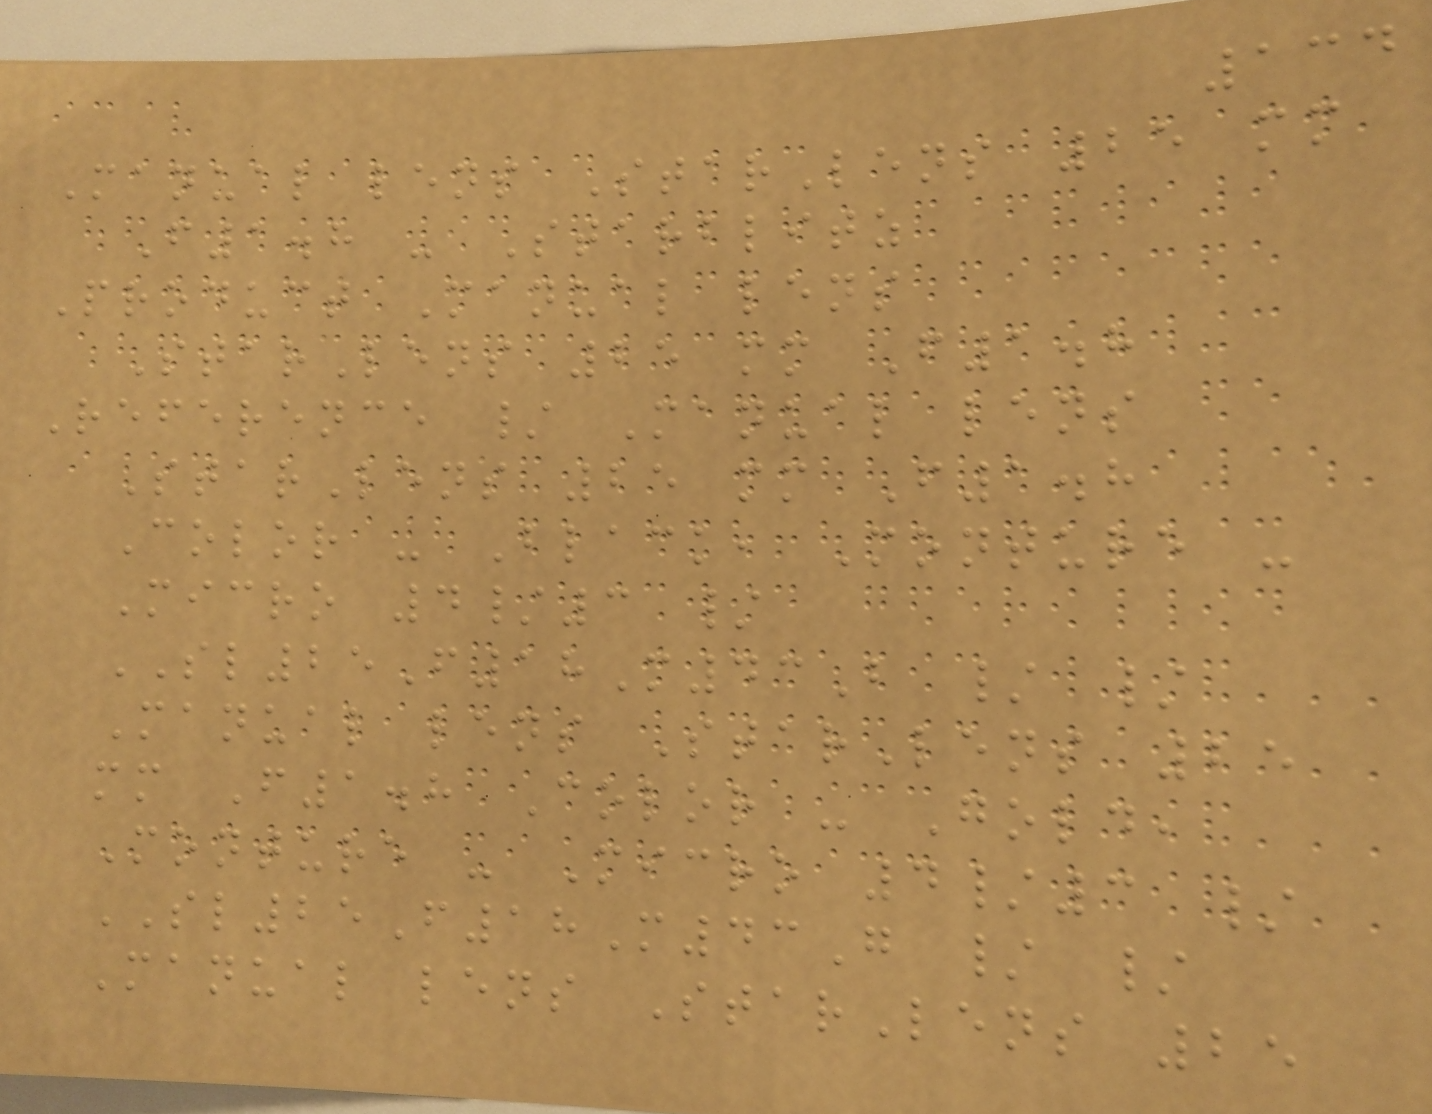134
Manual lens StarLens 25 mm
F1.8 - Starblitz
Product Manual lens
StarLens 25 mm F1.8
Reference / Manual lens
StarLens 25 mm F1.8
Color - Black, Monture -
Micro 4/3 /
SL25F18M43B / /
Manual lens StarLens 25
mm F1.8 Color - Gold,
Monture - Micro 4/3 /
SL25F18M43G / /
Manual lens StarLens 25
